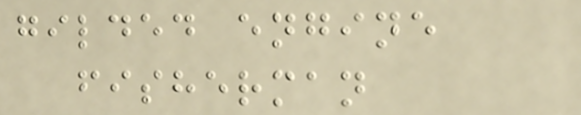gilded engine
fisherman
